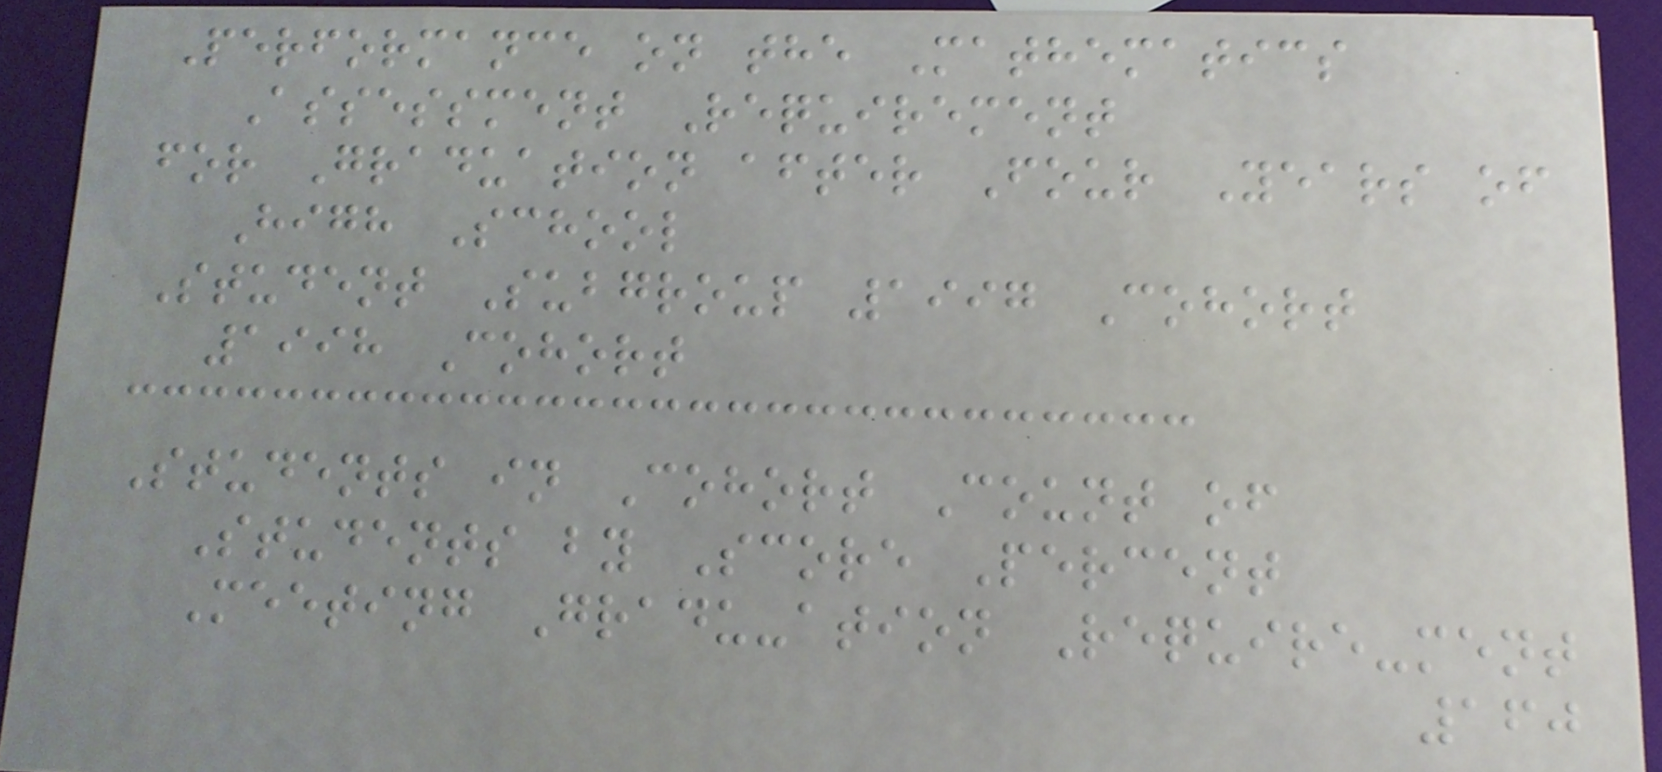Performance on the Mathematics
Assessment Requirement
for Graduation after Four Years of
High School
Student Subgroup 1997 Cohort
1998 Cohort
Students in Cohort Count of
Students by Score Percent
Meeting Gradu-ation Require-ment
160
